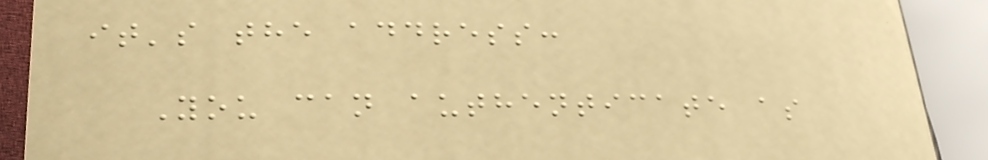it's the address:
You can authenticate as
